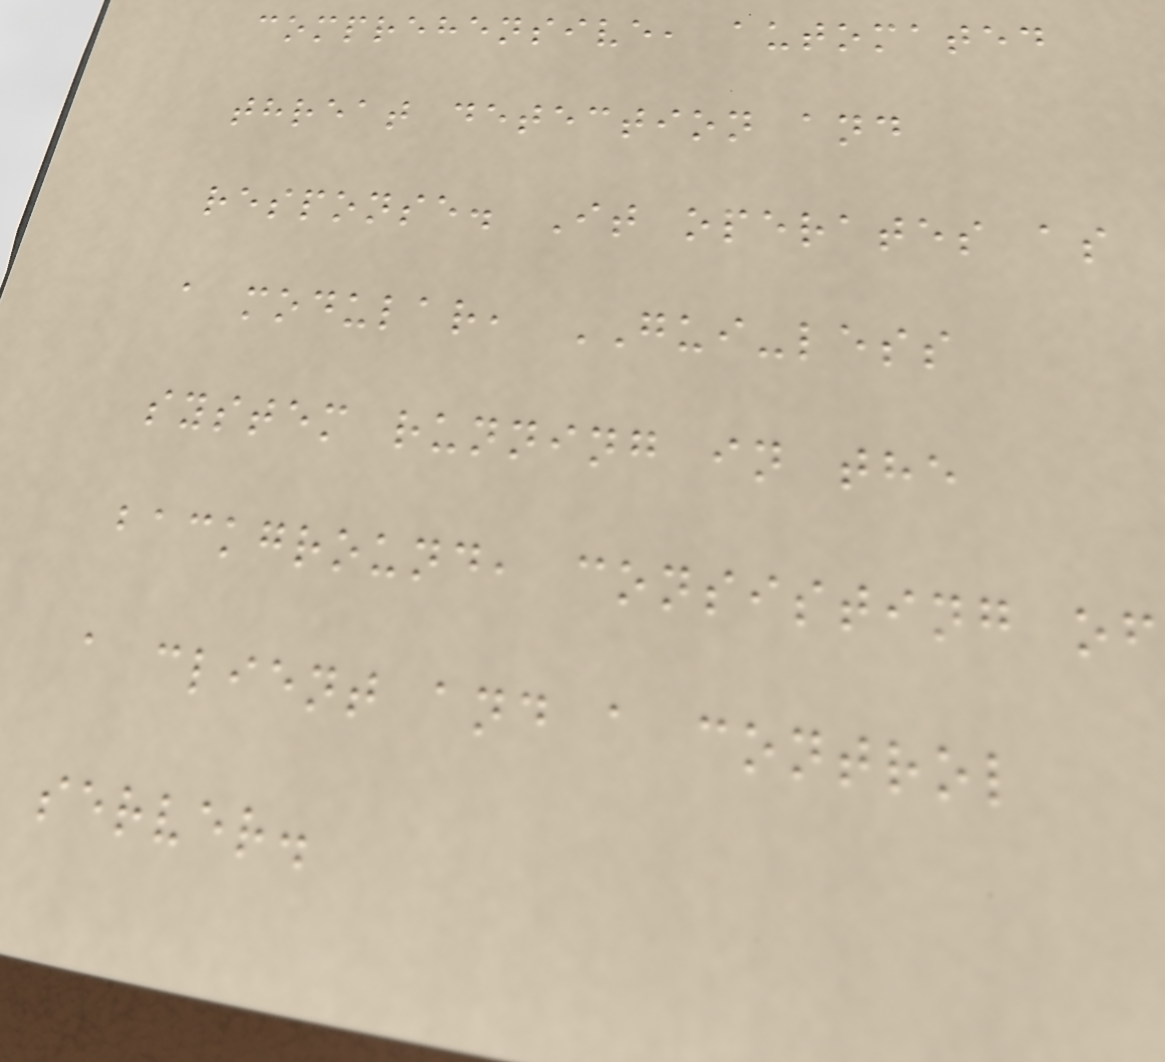comprehensive, automated
threat detection and
response. It operates as
a modular, GUI-less
system running in the
background, consisting of
a client and a control
server.
